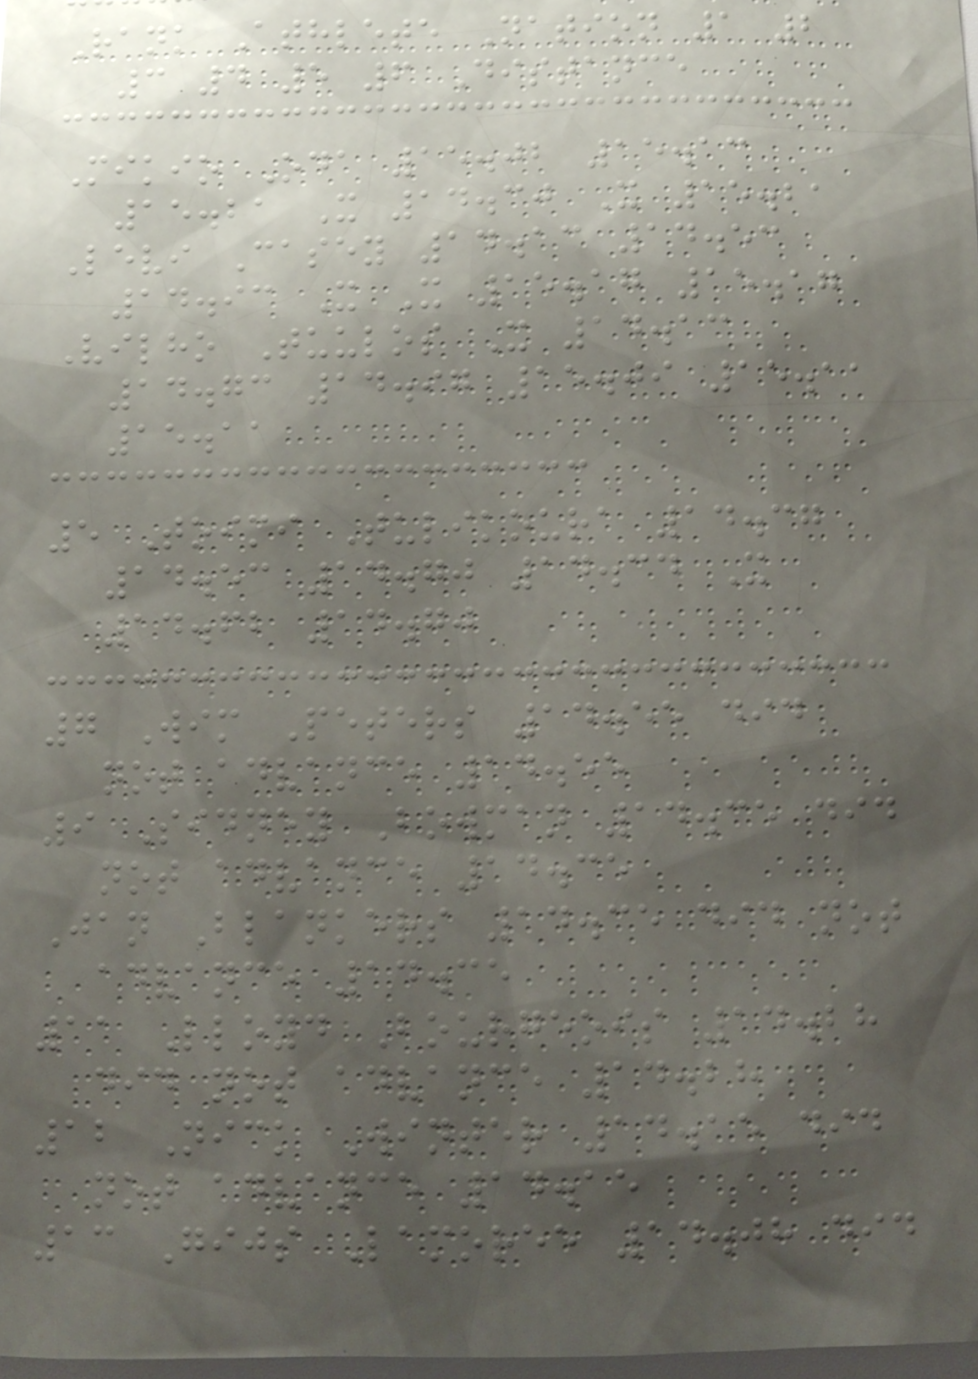Rank Athlete Nation 1 2
3 4 5 6 Distance
Mikio Oda 15.02 15.13
15.21 X 14.30 X 15.21
Levi Casey 14.13 14.53
14.93 X X 15.17 15.17
Vilho Tuulos X 14.13
14.73 14.97 15.09 15.11
15.11
5 Toimi Tulikoura 14.37
14.53 14.70 14.34 X
14.62 14.70
7 Wim Peters 14.55 did
not advance 14.55
9 Sidney Bowman 14.35 did
not advance 14.35
Jan Blankers 14.35 did not
advance 14.35
11 Lloyd Bourgeois 14.28
did not advance 14.28
12 Nick Winter 14.15 did
not advance 14.15
13 Gijs Lamoree 14.08 did
